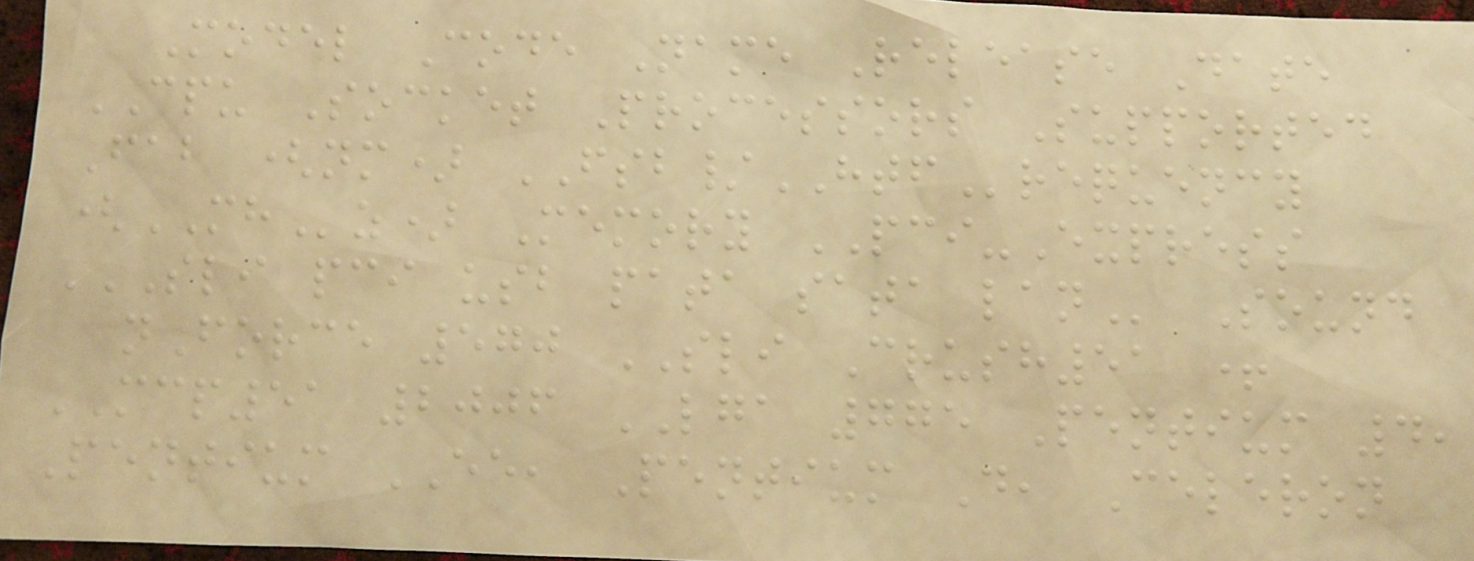Model Code Name Release Date
CPU Socket Processors Supported
Fab (nm) FSB/HTFrequency
(MHz) Memory PCI-Express
SLI PCI USB PATA SATA LAN Sound
nForce 570 SLI Crush51 +
MCP51 2006 LGA 775 Pentium 4,
Pentium EE, Pentium D, Celeron
